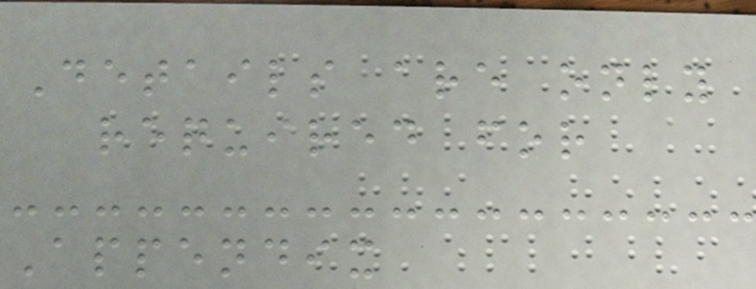Details are only
required for
Appendix
